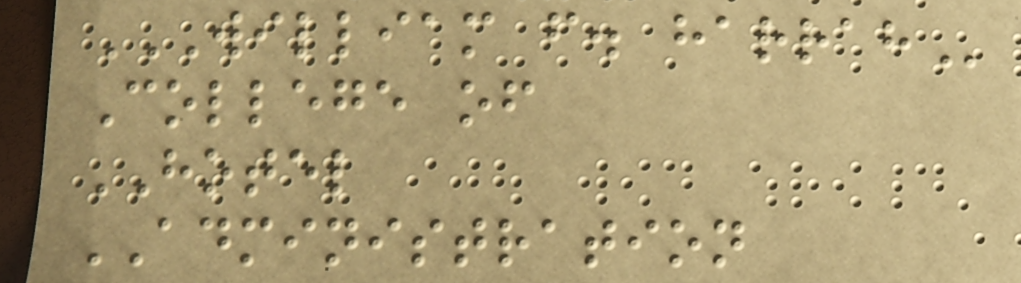WILLIAM F. HARRAH
College of
HOTEL
ADMINISTRATION
